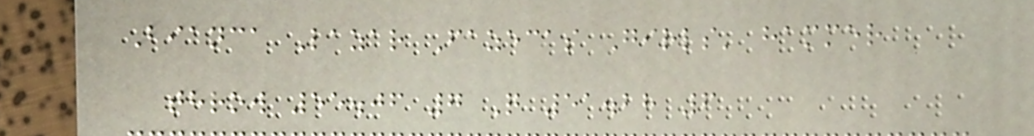Bianca Lazar Fazecas Girls' hammer
throw 55.06 7 Q 51.28 6
